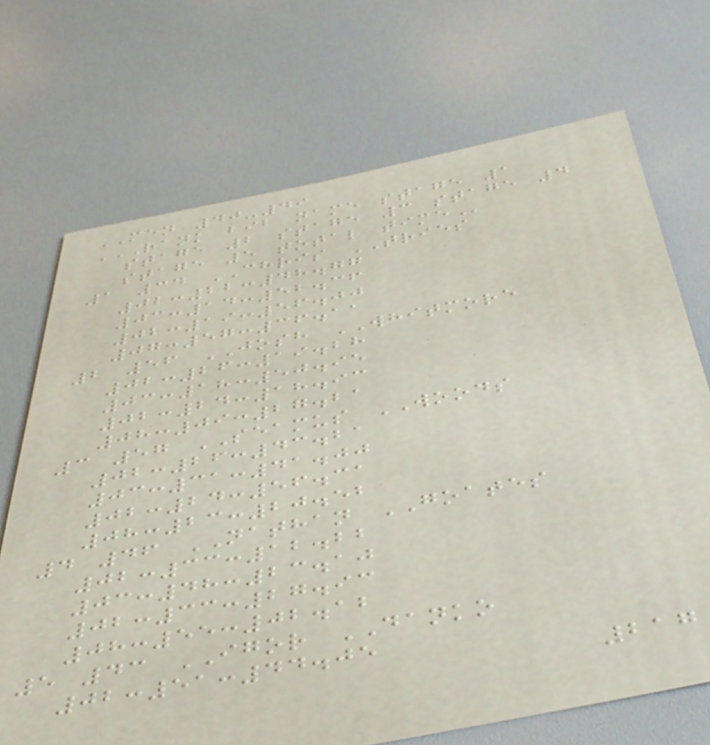MEN 40-49
RANK BIB NAME STAGE 1
STAGE 2 STAGE 3 STAGE 4
STAGE 5 TOTAL TIME
1 34 CHRIS TRIES
02:22:48.77
03:14:52.36
02:19:56.00
07:57:36.11
2 56 JOSH WHITMORE
02:26:19.28
03:18:50.95
02:24:18.93
08:09:27.21
3 57 SEAMUS WOODS
02:26:43.21
03:31:41.00
02:24:56.31
08:23:20.52
4 46 NATHAN GOATES
02:33:12.22
03:48:23.10
02:33:27.93
08:55:02.12
5 43 IGOR DANKO
02:51:44.05
217
